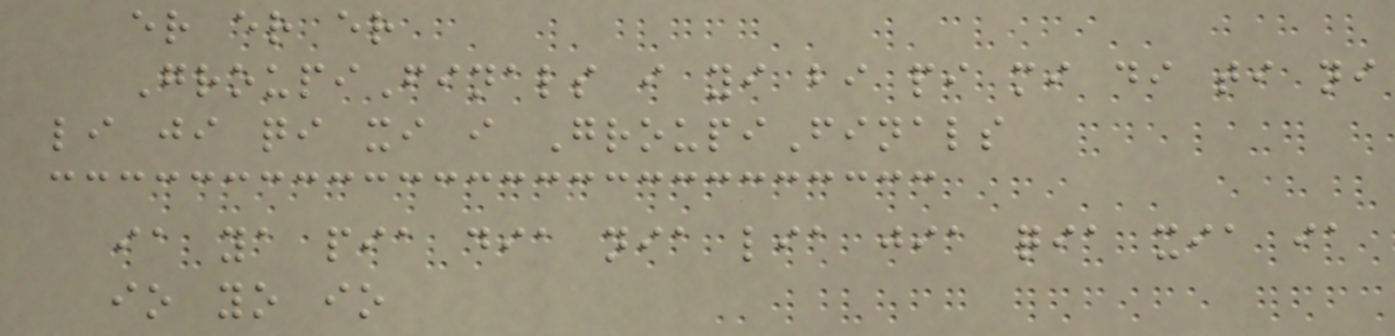er er er
GroupiFinals i yi bi pi mi di ti ni
li ji qi xi i GroupiFinals
ia ya pia dia nia lia jia qia xia ia
io yo io
